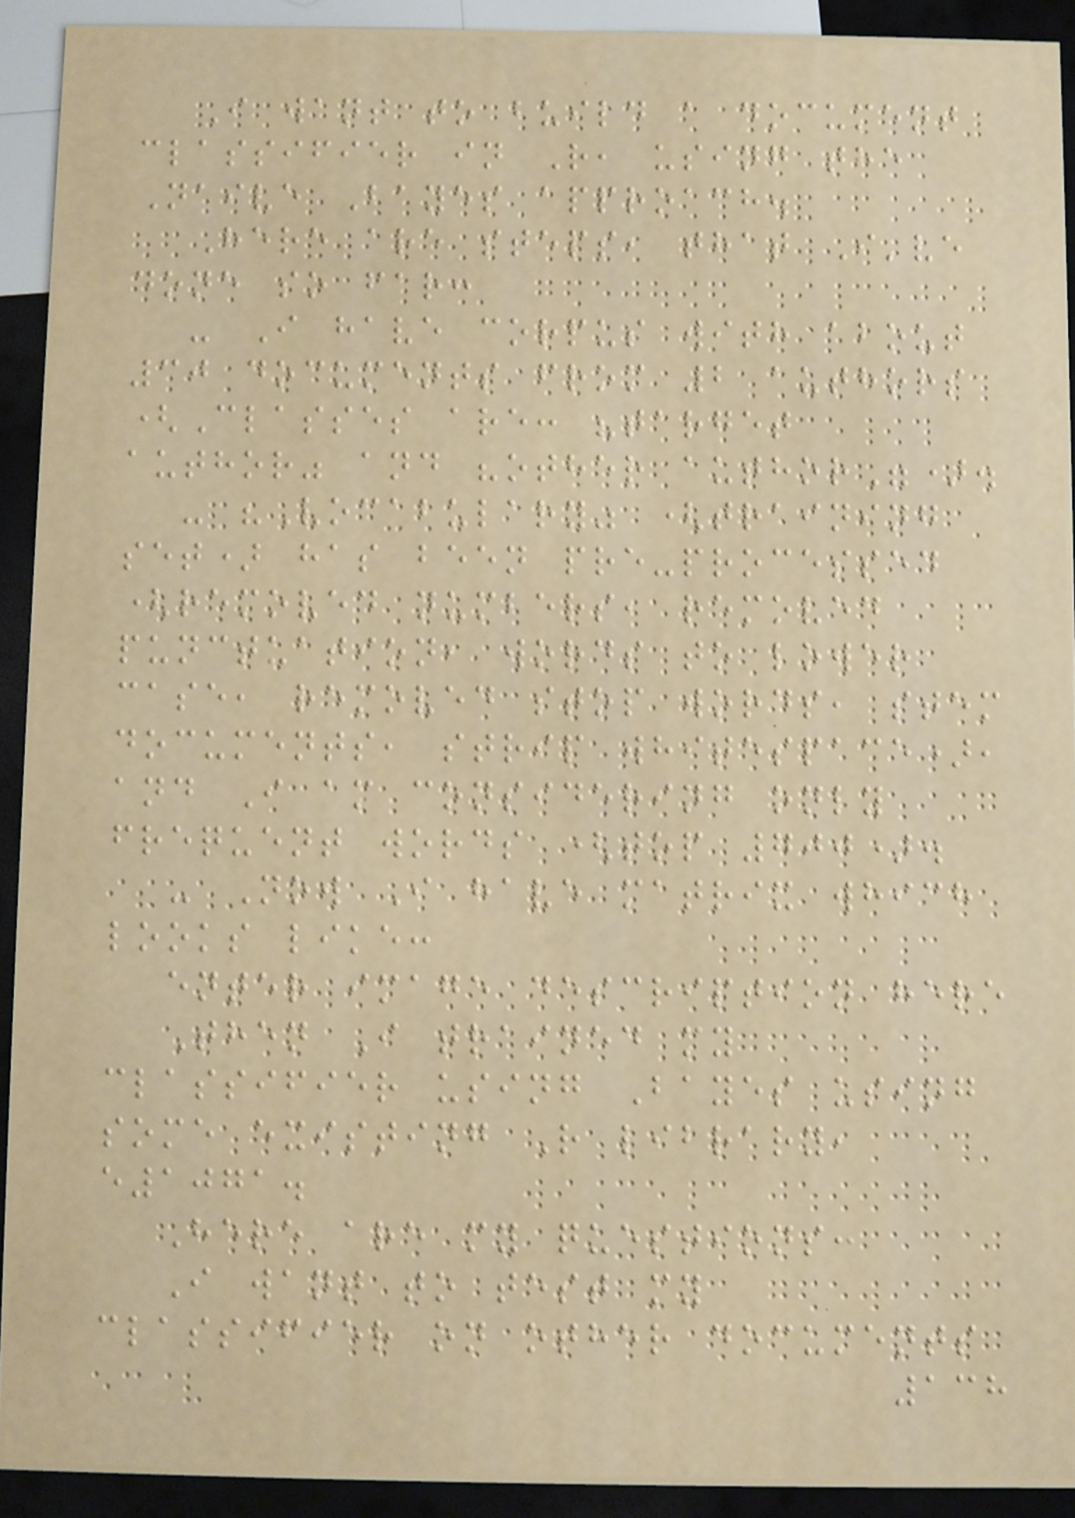I want to build a document
classifier in R, using the
Naive Bayes approach.
Here are steps, that I've
done so far:
- I have corpus with about
30 documents from 2 authors
(Classes are: "target
author" and "other author").
- "Vocabulary" (training
set) has been pre-processed
(removed numbers, removed
punctuation, words to lower
case, removed stop words, stem
documents, strip whitespace),
and I am considering only
frequent words (top 700).
- Now I have matrix which
looks like:
enter image description here
Then I trained my
classifier using Bayes using
some existing R library,
e1071.
Here are my questions:
I want to test my
classifier on other documents
138
